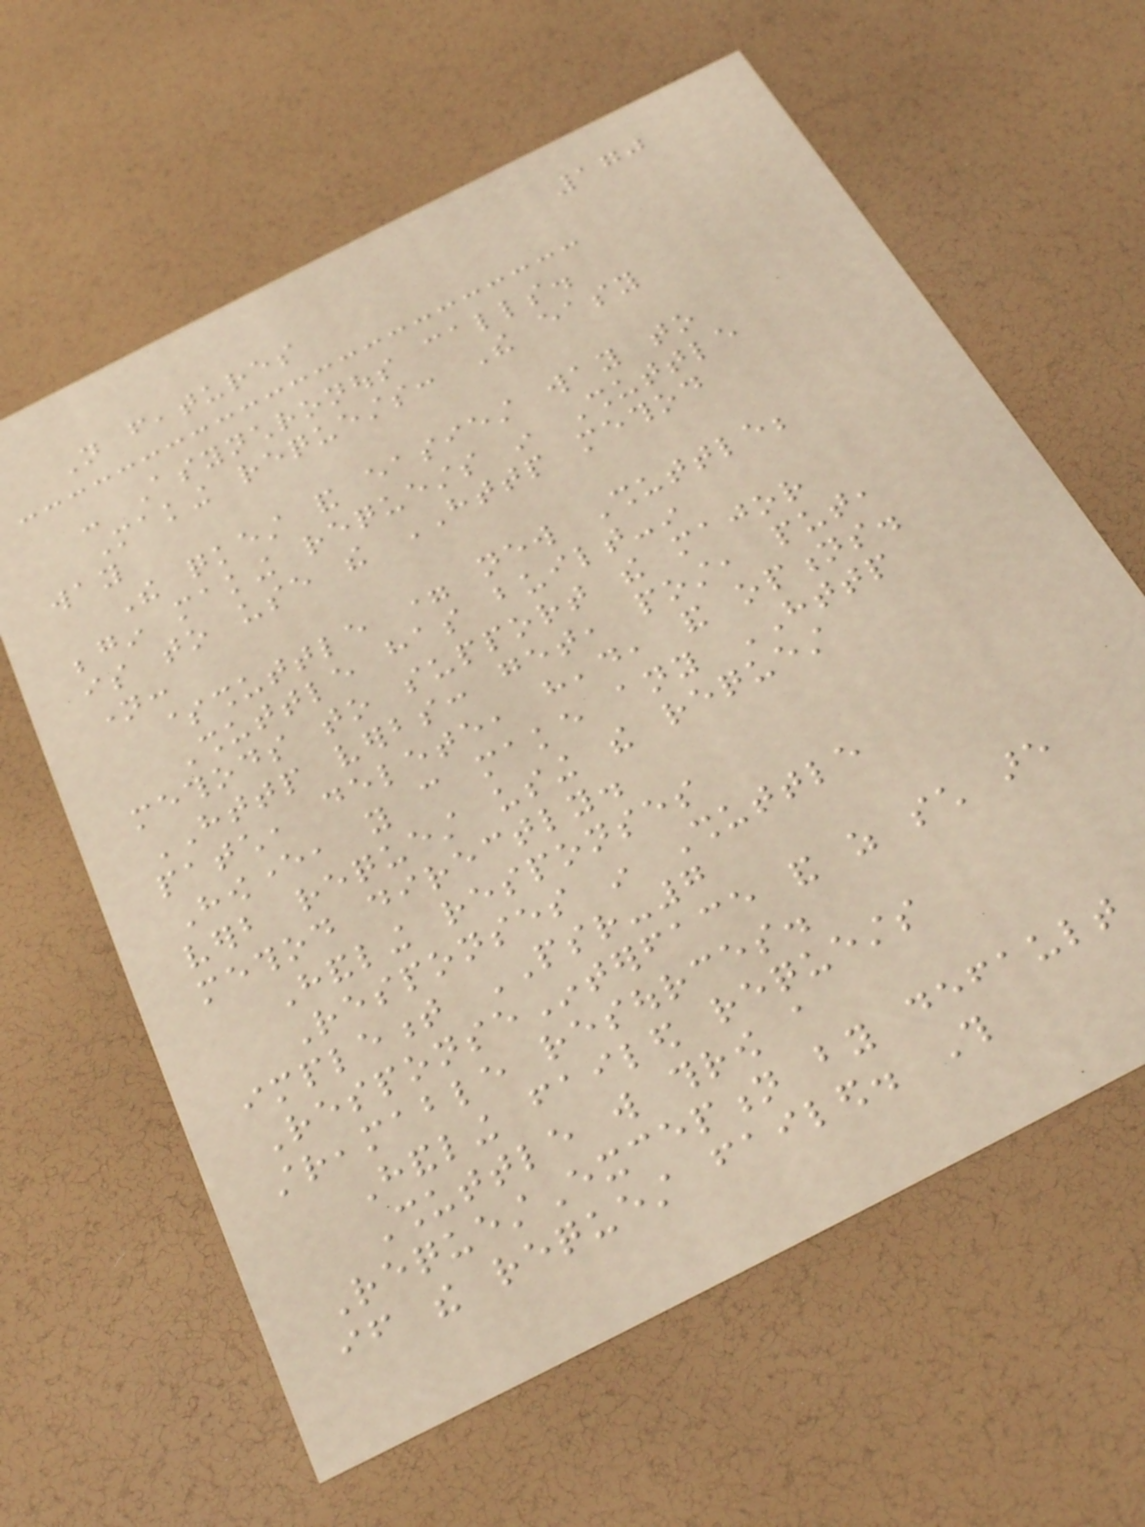170
Not features
- Asynchronous calls.
Making requests: The easy
way
The quickest and easiest way to
begin making requests in Shuttle
is to use the HTTP method
name:
$shuttle = new Shuttle;
Shuttle has built-in
methods to support the major
HTTP verbs: get, post, put,
patch, delete, head, and options.
However, you can make any HTTP
verb request using the request
method directly.
Handling responses
Responses in Shuttle
implement PSR-7
ResponseInterface and as such are
streamable resources.
Handling failed requests
Shuttle will throw a
RequestException by default
if the request failed. This
